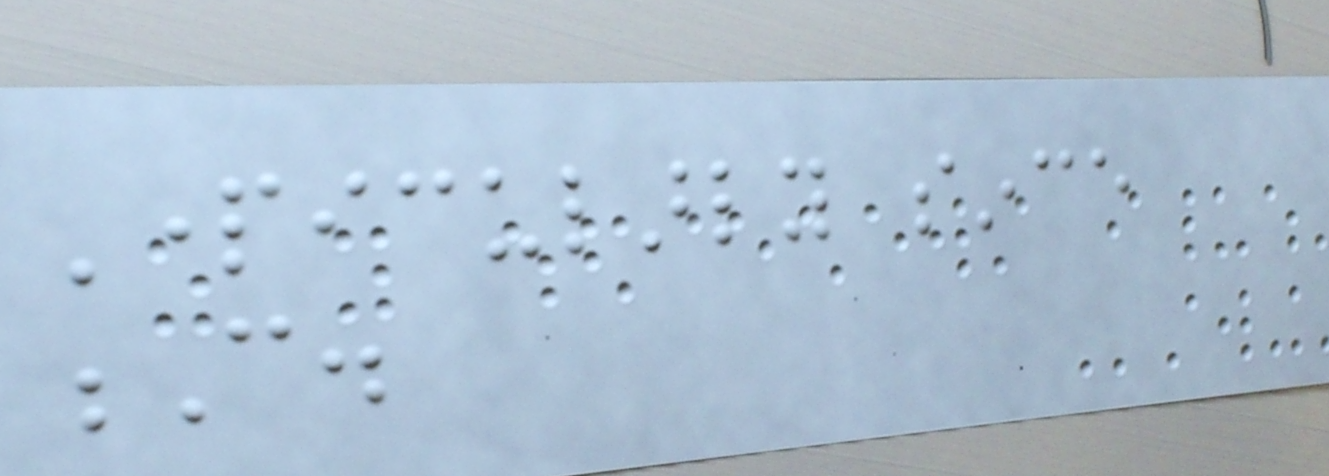Particularly since
C.
